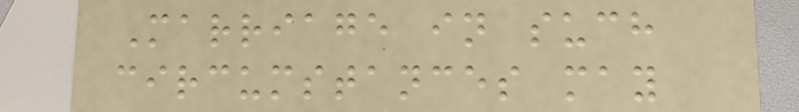Marriage in such
circumstances may
